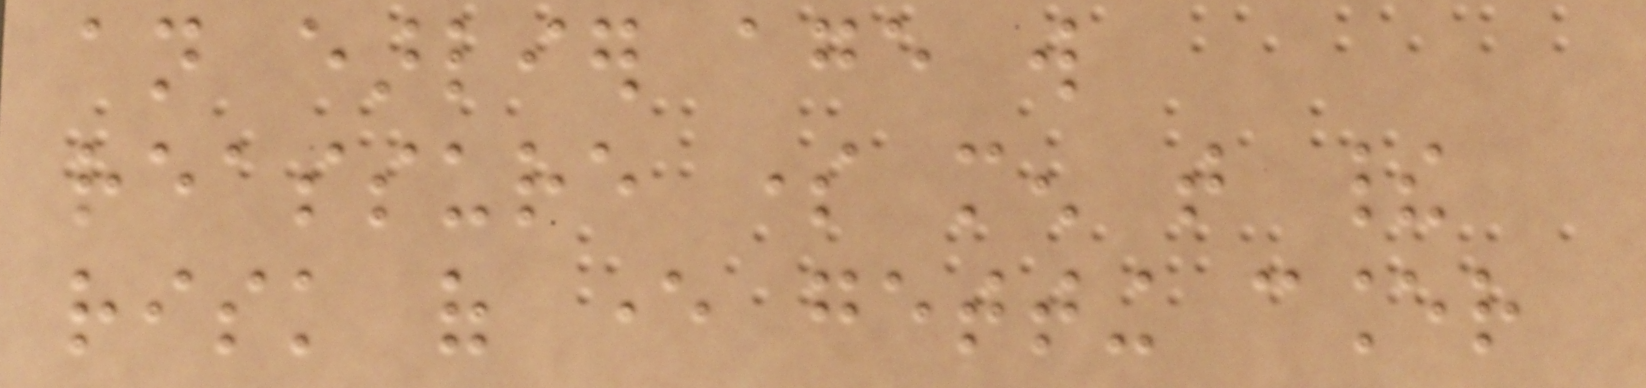an earlier age will
reassure some men that their
risk of ever getting cancer
